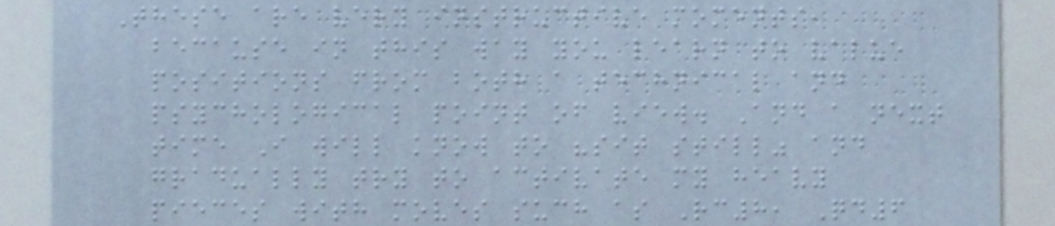These are very instructive moments,
because in this way you learn to value
positions from both a technical and
psychological point of view. And a next
time I will know to "sit still" and
gradually try to activate my heavy
pieces with moves such as Rc8, Qd6
